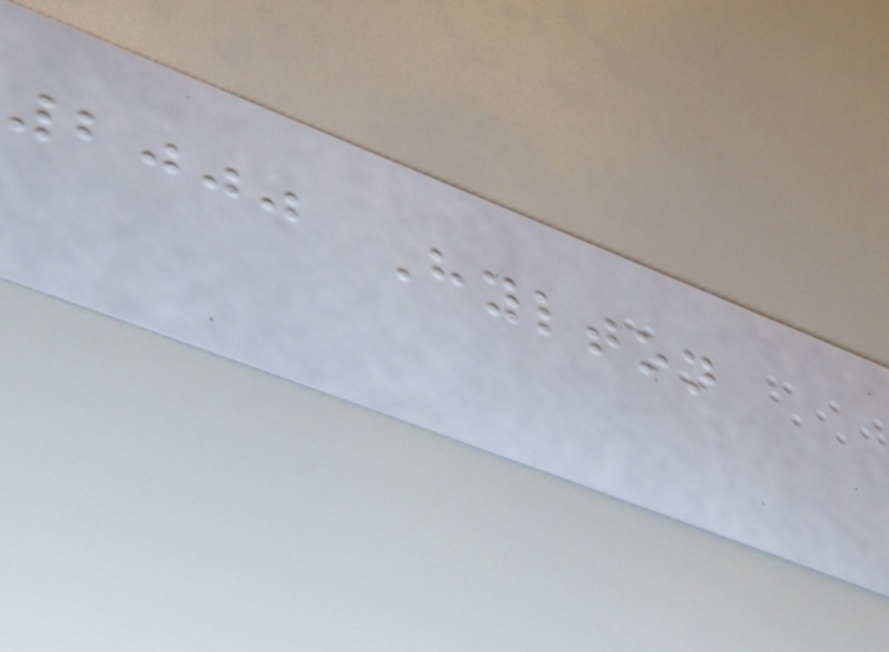2000 Hylton
